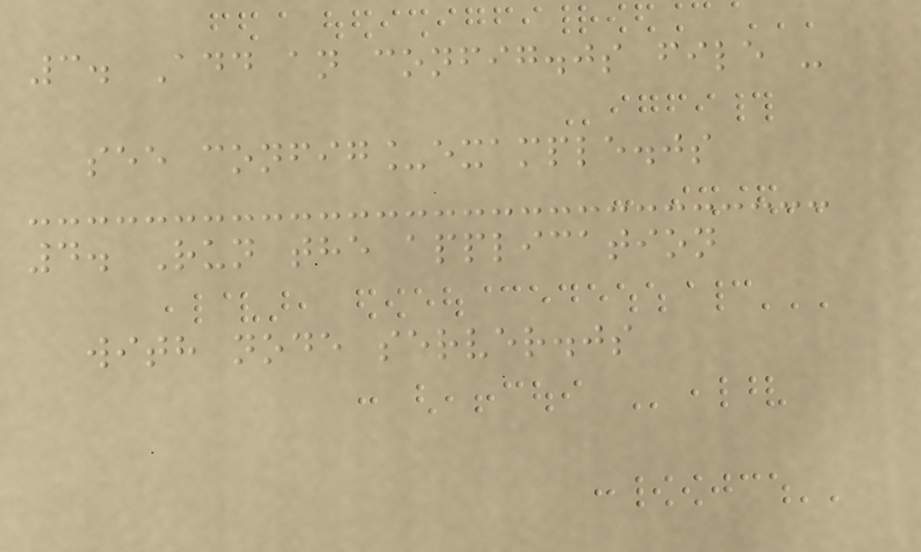3. Add an config.js file -
see config_example.js
4. Run the application
with node server.js
